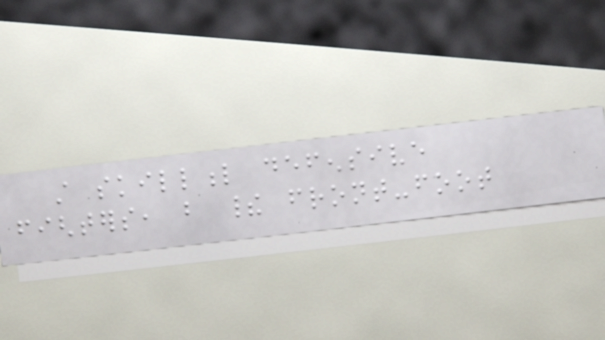still skillful defensive
fighters, but their front-foot
